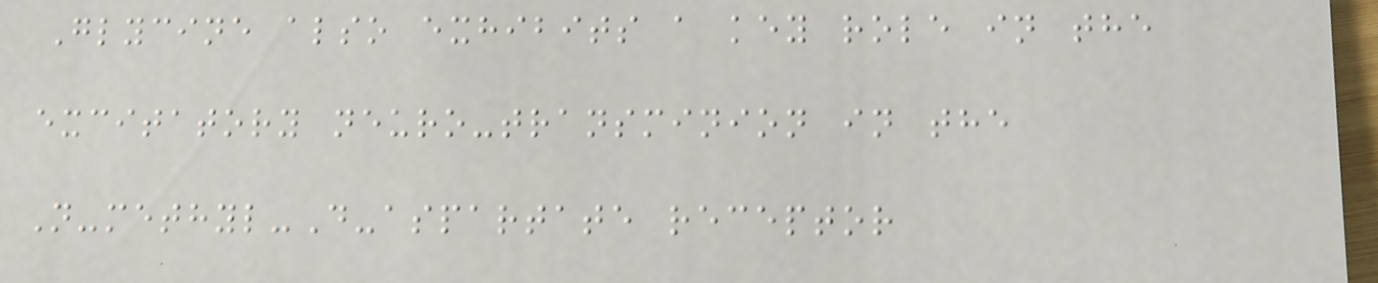Glycine also exhibits a key role in the
excitatory neuro-transminion in the
N-methyl-D-aspartate receptor
